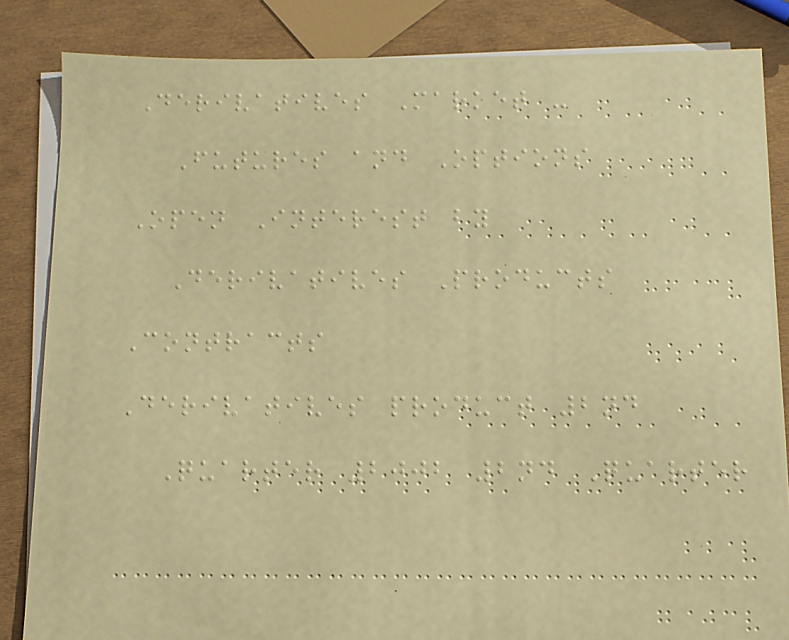Derivatives Market -
Futures and Options
Open Interest by
Derivatives Products
Contracts
Derivatives product 2nd
Quarter 2002 2nd Quarter
